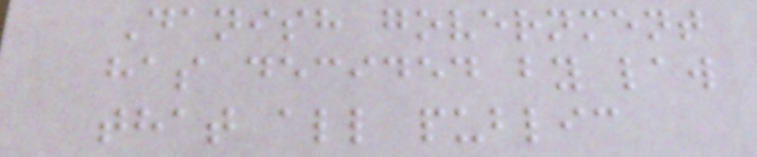Danish government
has decided by law
that all public
